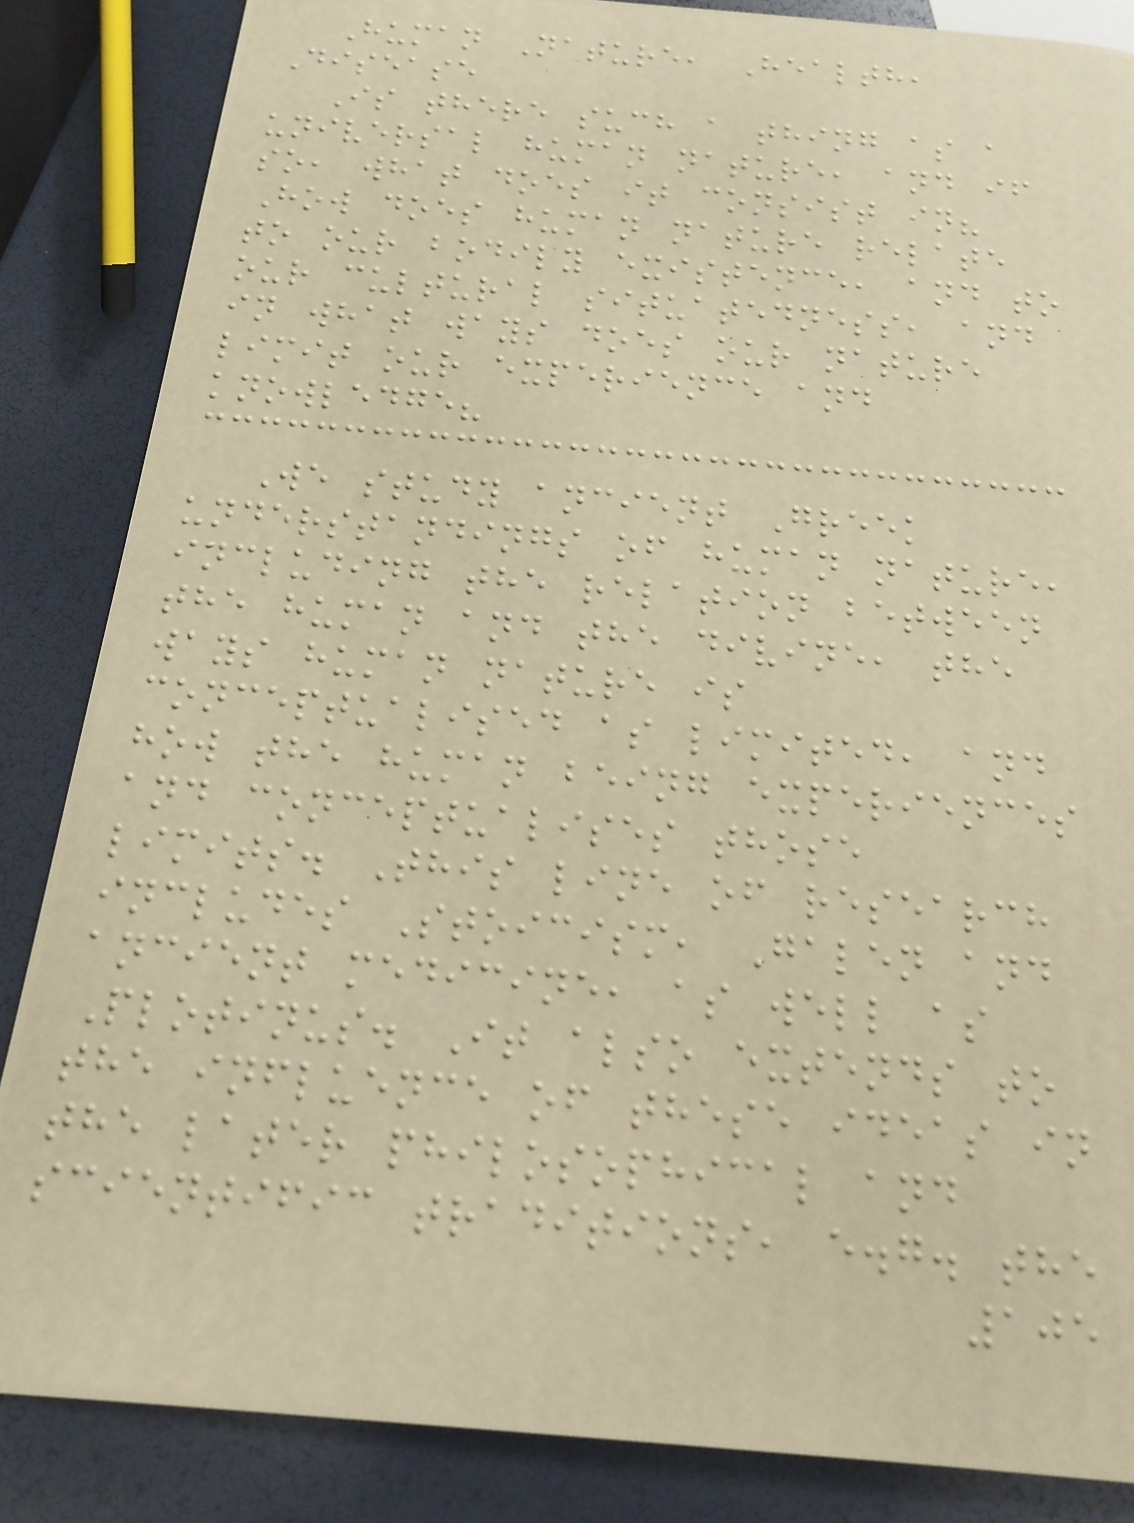Human Nature, Health,
Disease
Is there such a thing as a
universal human nature, and if
so, what does it consist in?
How does human nature relate
to our bodily existence, and to
our cultural situatedness, and
in what ways does our nature
limit our experience and
knowledge?
We study ancient Greek
understandings of human nature,
including the relation between
the human and the divine, the
ways human nature is
conceptualised as limited, and
how the human being experiences
and conceptualises those
limits. This line of research
includes Stoicism, Galen and
ancient medicine, as well as
Plotinus. It also extends to
the influence of these ideas in
the later philosophical and
scientific traditions, e.g. the
105
